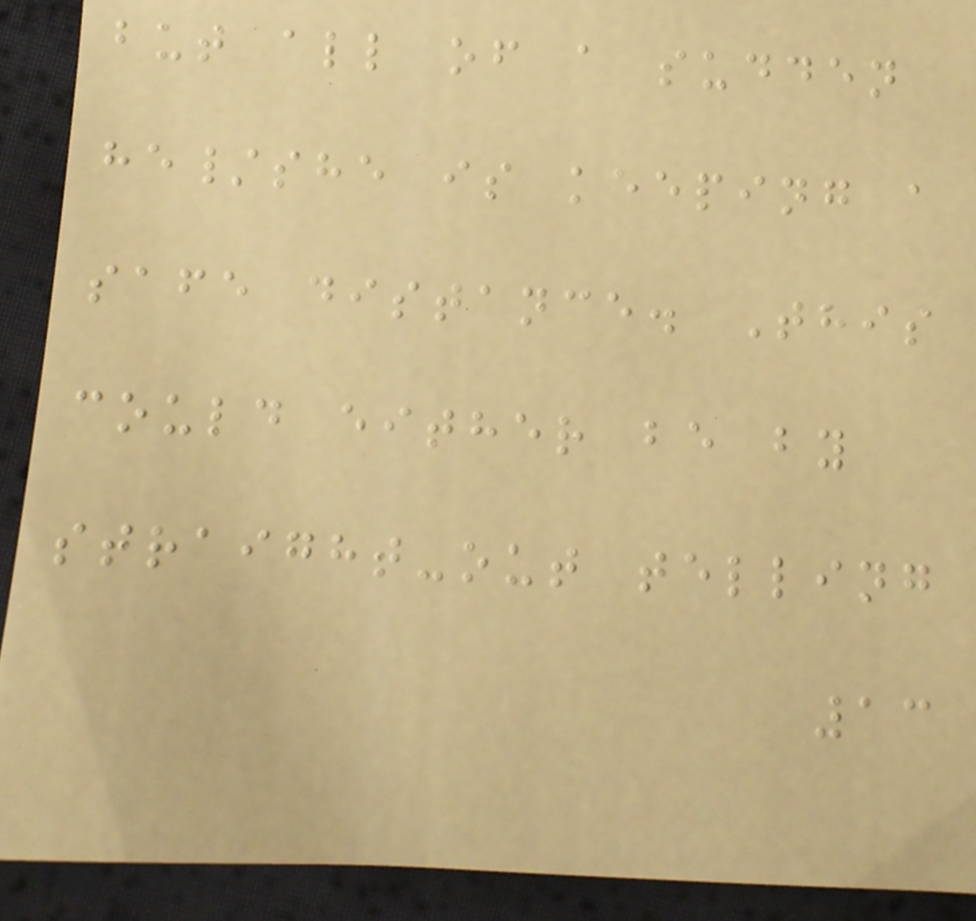but all of a sudden
he/she is keeping a
safe distance. This
could either be by
straight-out telling
13
